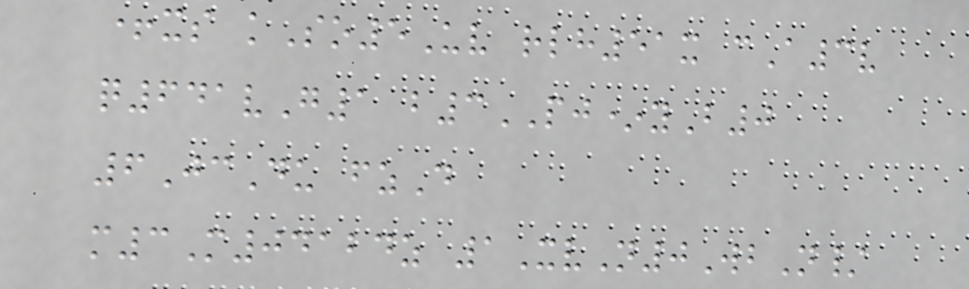+xs kSo5Uv rlh51x cA3v
q641vG1 b3PJ*yB0
6JcDu fzD
m3M04124z 1XvN0WbN/
